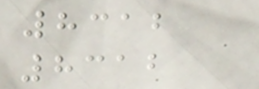8312
8312
